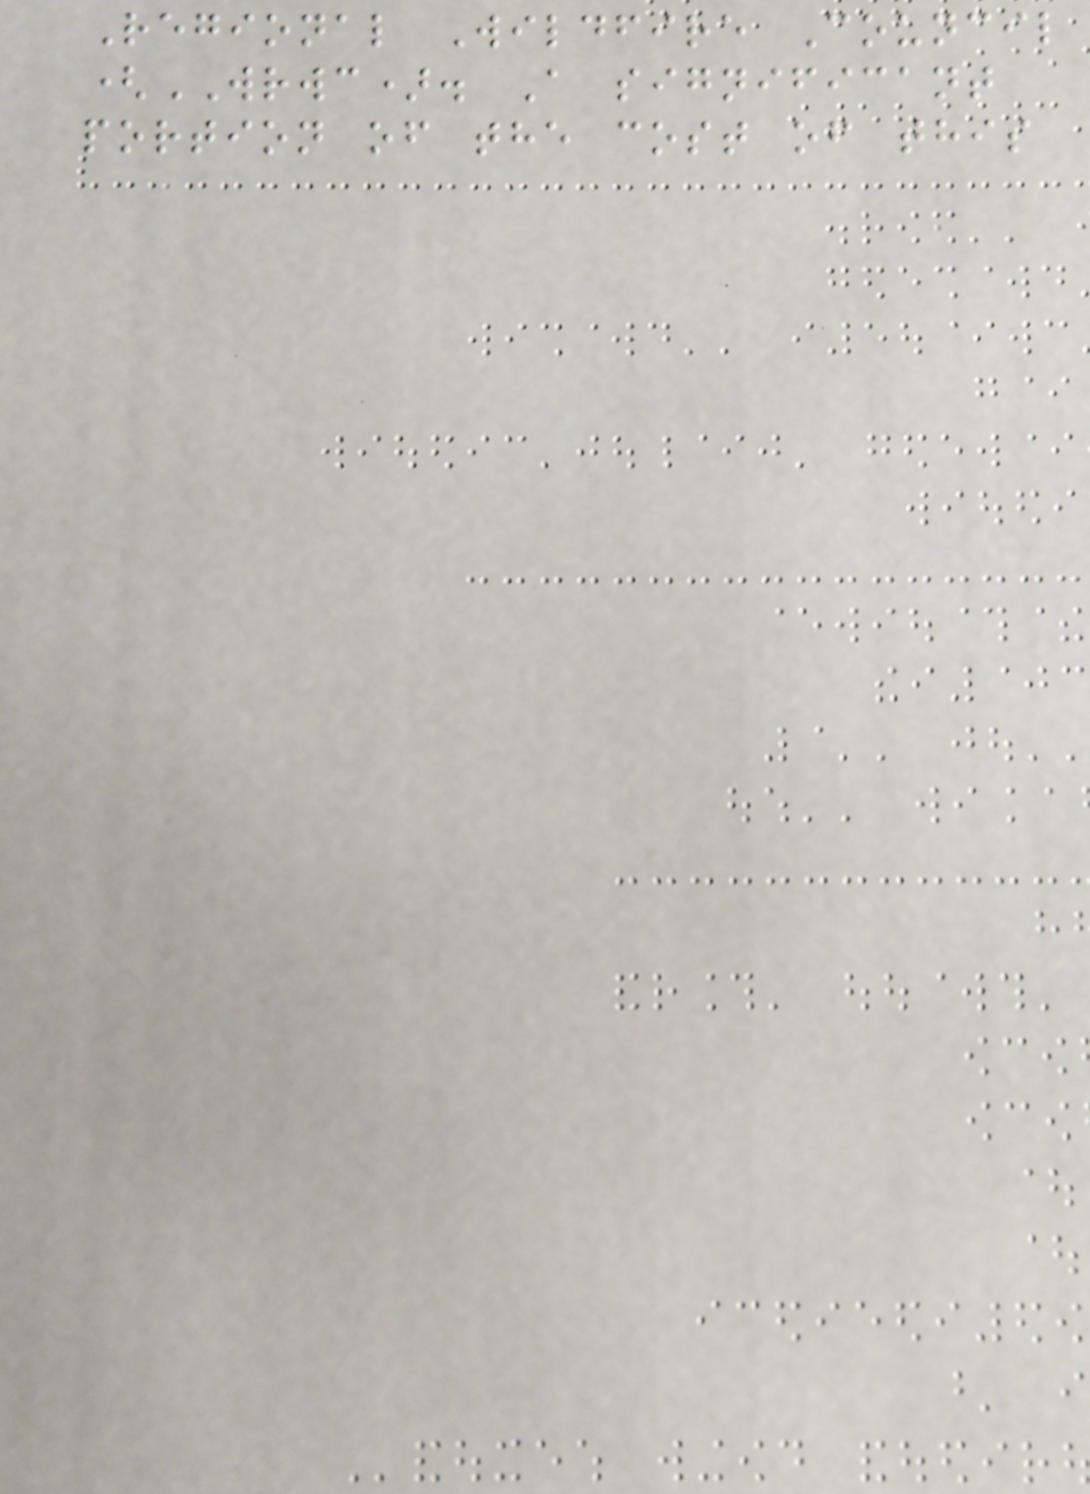Regional Wildfire Council
(WRWC). A significant
portion of the cost of this
